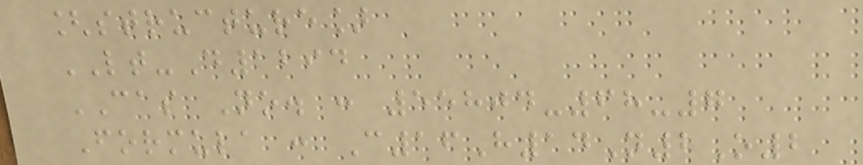[structure]
LT-D1294
CAS No. : 55804-68-7
Formula : C16H14N2O2
